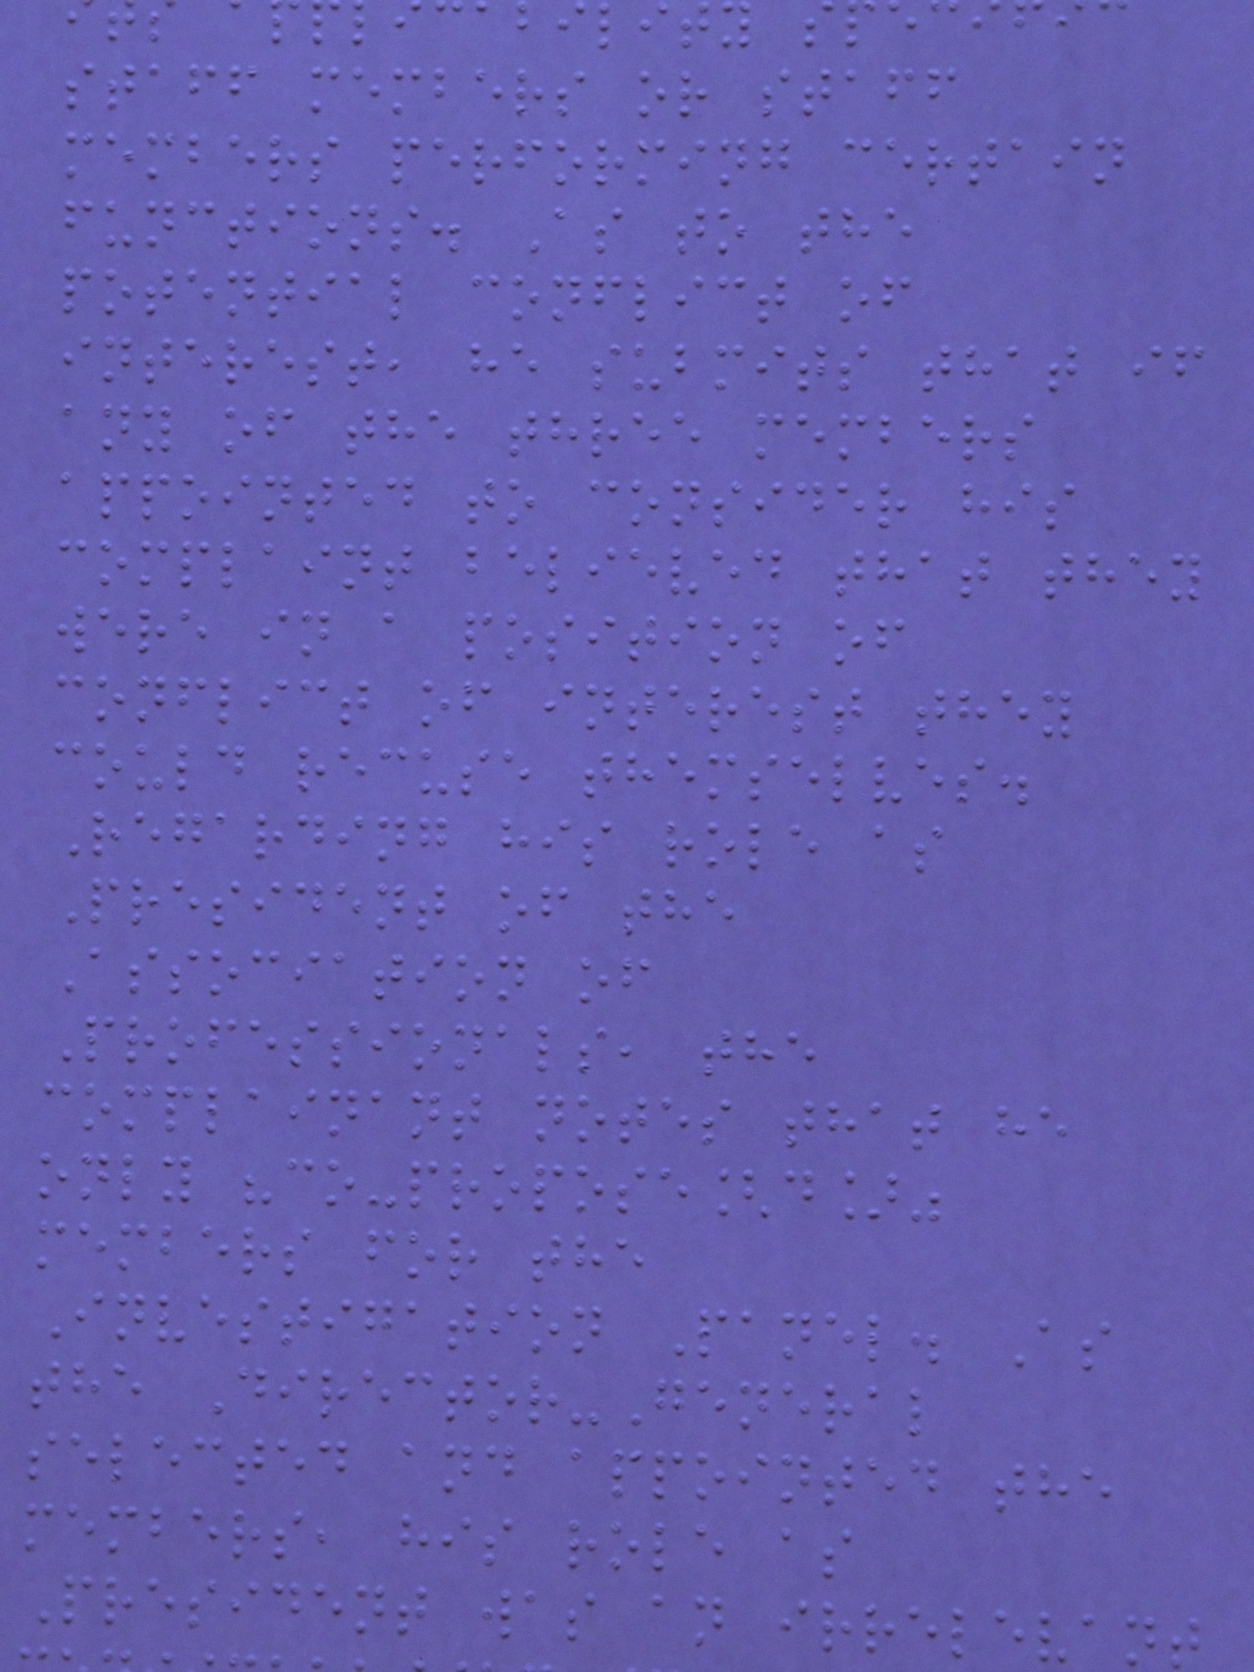staff members or staff
members performing certain
functions. As to the
potential conflict of
interest, he submits that if
any of the three members
appointed to consider his
complaint believed that they
were in a position of
conflict of interest they
could recuse themselves.
Regarding his role as
President of the
Association of
Professionals, the
complainant notes that he
only "co-propose[d]"
members for the
Investigation Panel. As
the Director-General
selected and appointed the
members, his role as
President was an irrelevant
